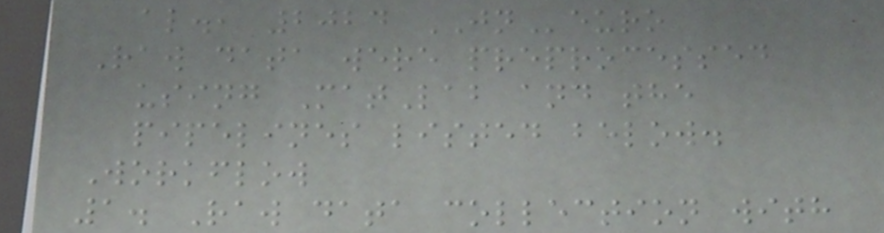al., 2024 JNeuro
Raw data were preprocessed
using MatLab and the
pipelines listed below.
Workflow
1. Raw data collection with
